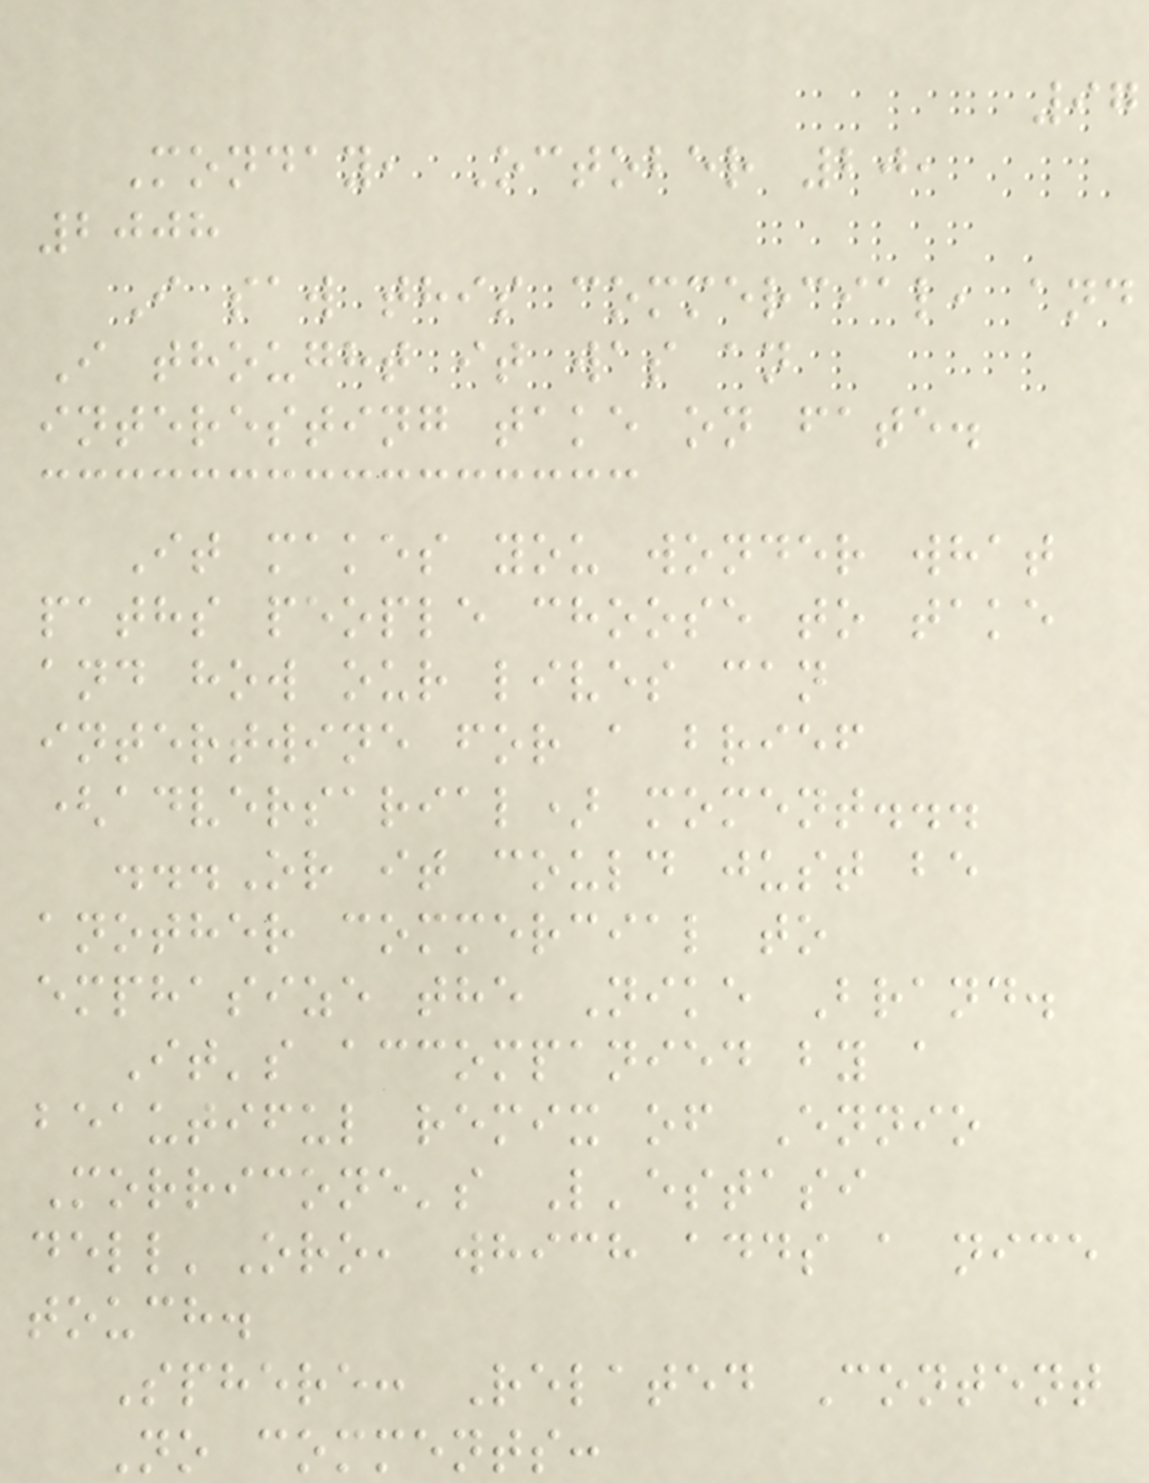97
Monday, October 20,
2008
I saw this commercial, and
I thought it was an
interesting take on fate.
It makes you wonder what
paths people choose to take
and how our lives can
intertwine for a brief
(adversarial) moment...
...Or it could just be
another commercial to
emphasize the Nike Brand.
It's accompanied by a
beautiful remix of Ennio
Morricone's L'estasi
dell'Oro, which adds a nice
touch.
Sphere: Related Content
No comments:
